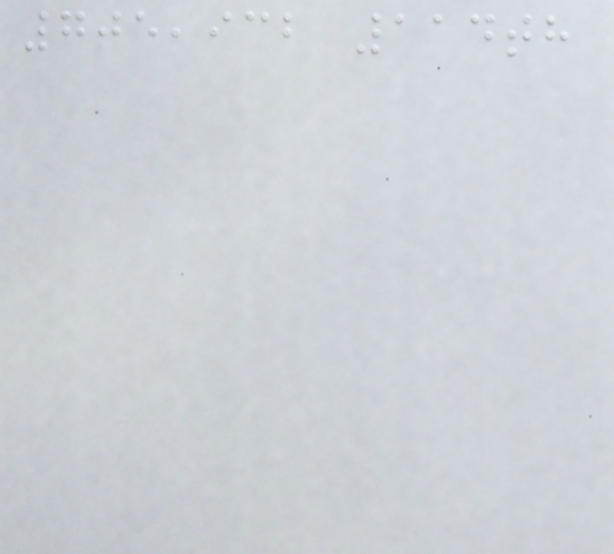705,932 114th
